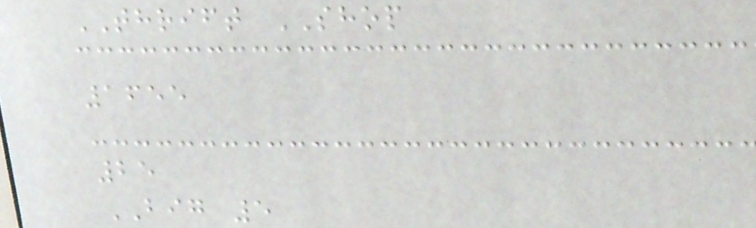THRIFT SHOP
1655
25
BIG 5
